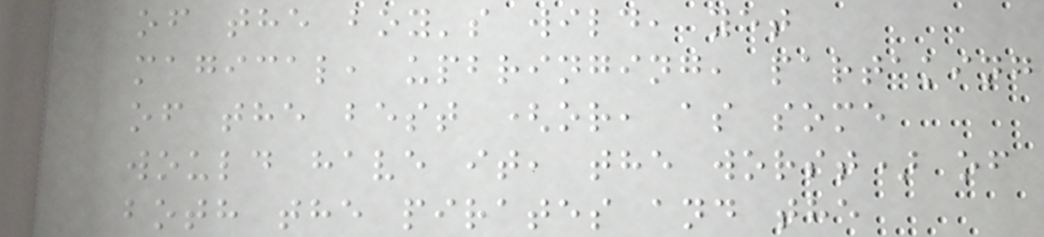of the boy's wild, yet
magical, upbringing, partaking
of the best (or, as some
would have it, the worst) of
both the pirates and the
